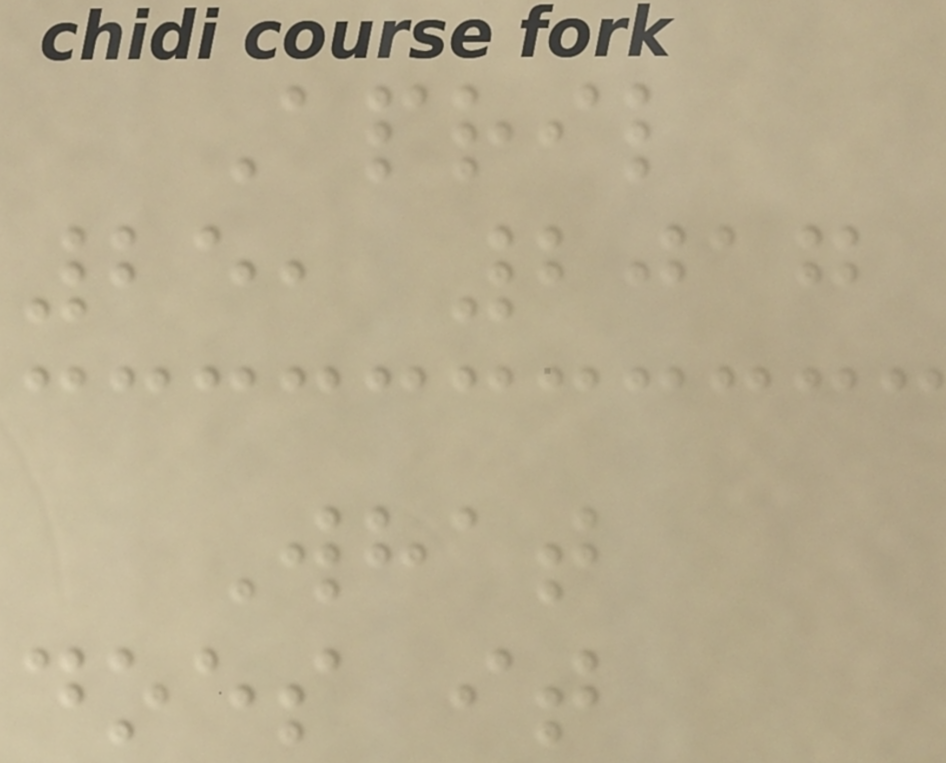April
25, 2017
What
does it
